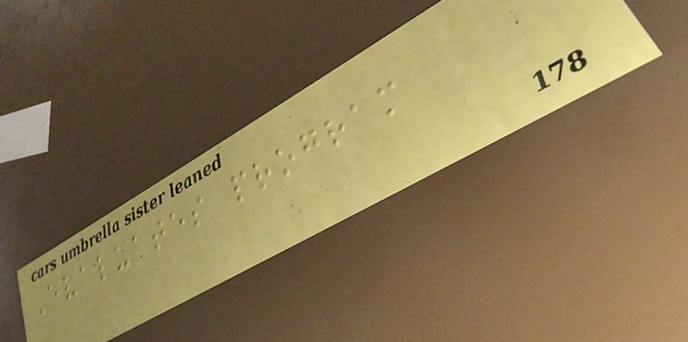Evaluates program
